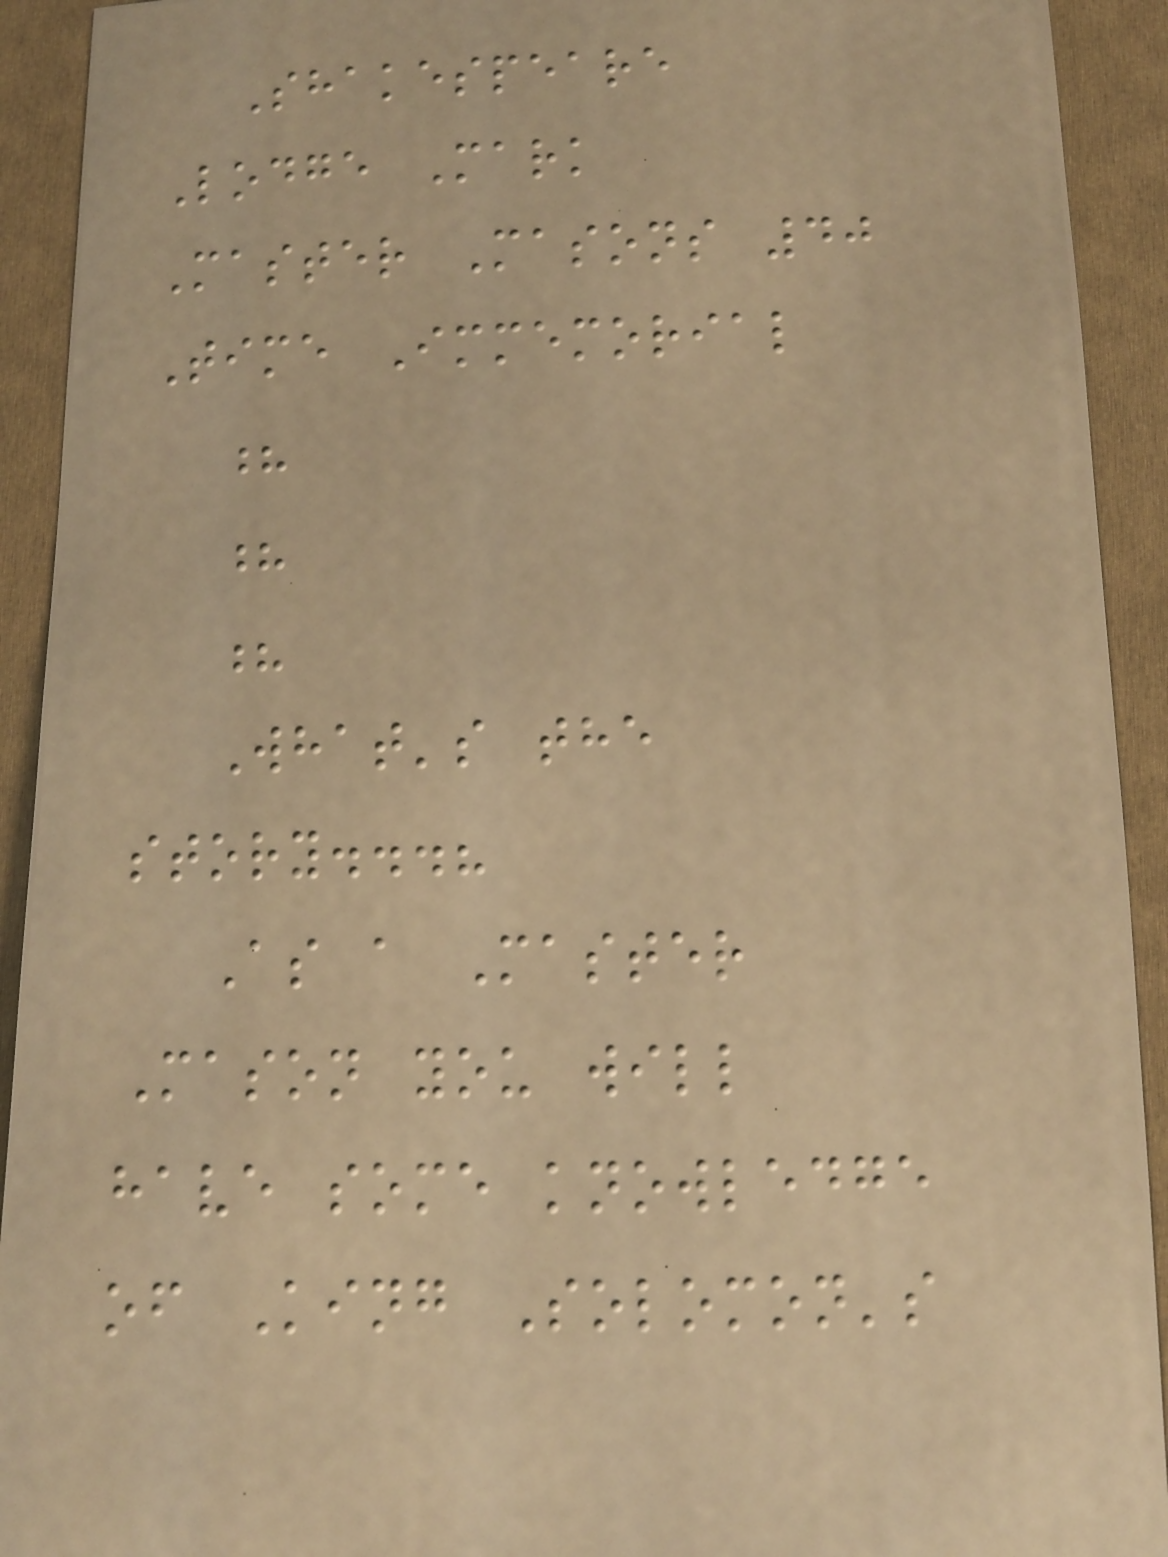Shakespeare
Lodge Mark
Master Masons 40
Time Immemorial
?
?
?
What's the
story...?
As a Master
Mason you will
have some knowledge
of King Solomon's
